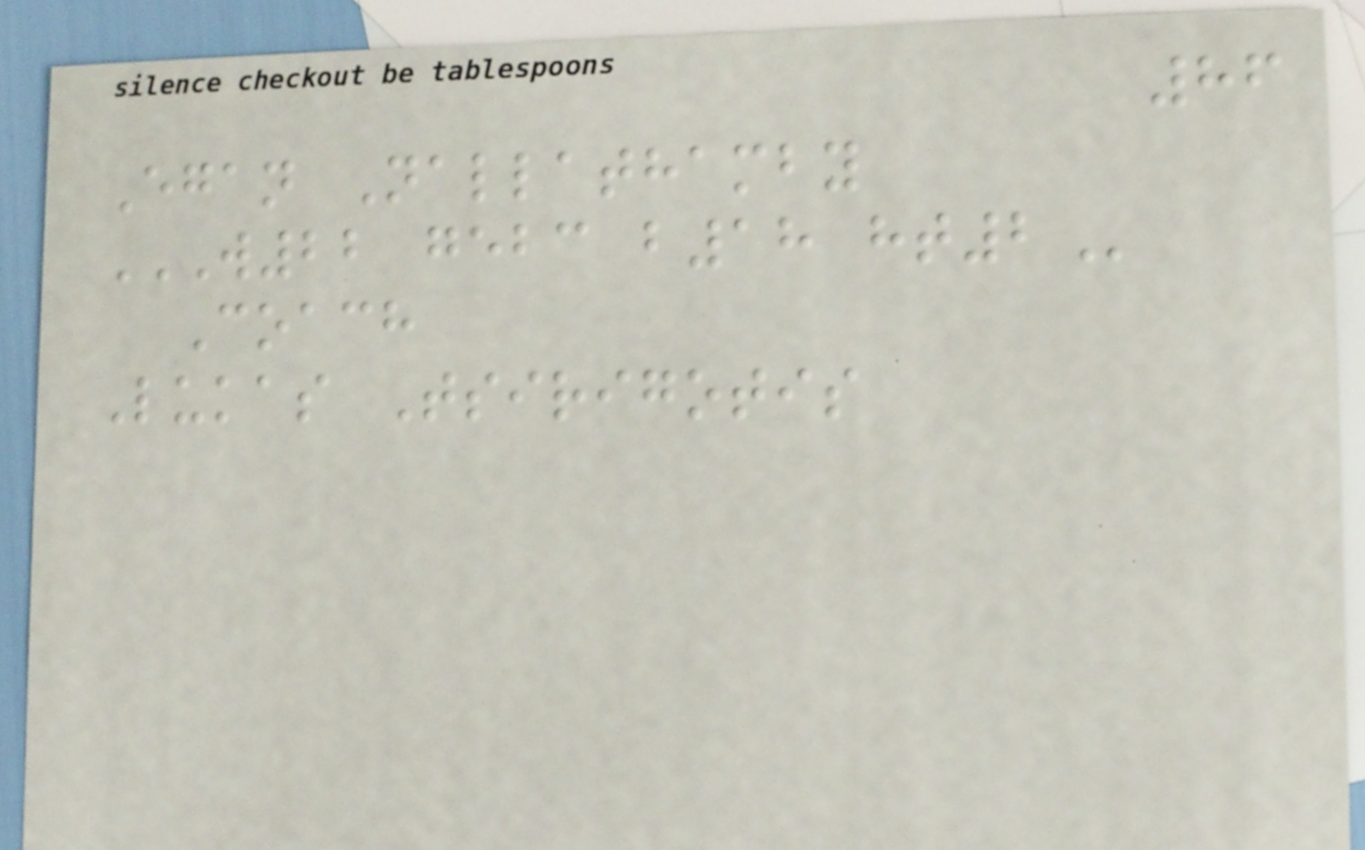86
Egan Nallathamby
W22 GEBC B18 HT2
Coach
Lukas Tsirigotis
